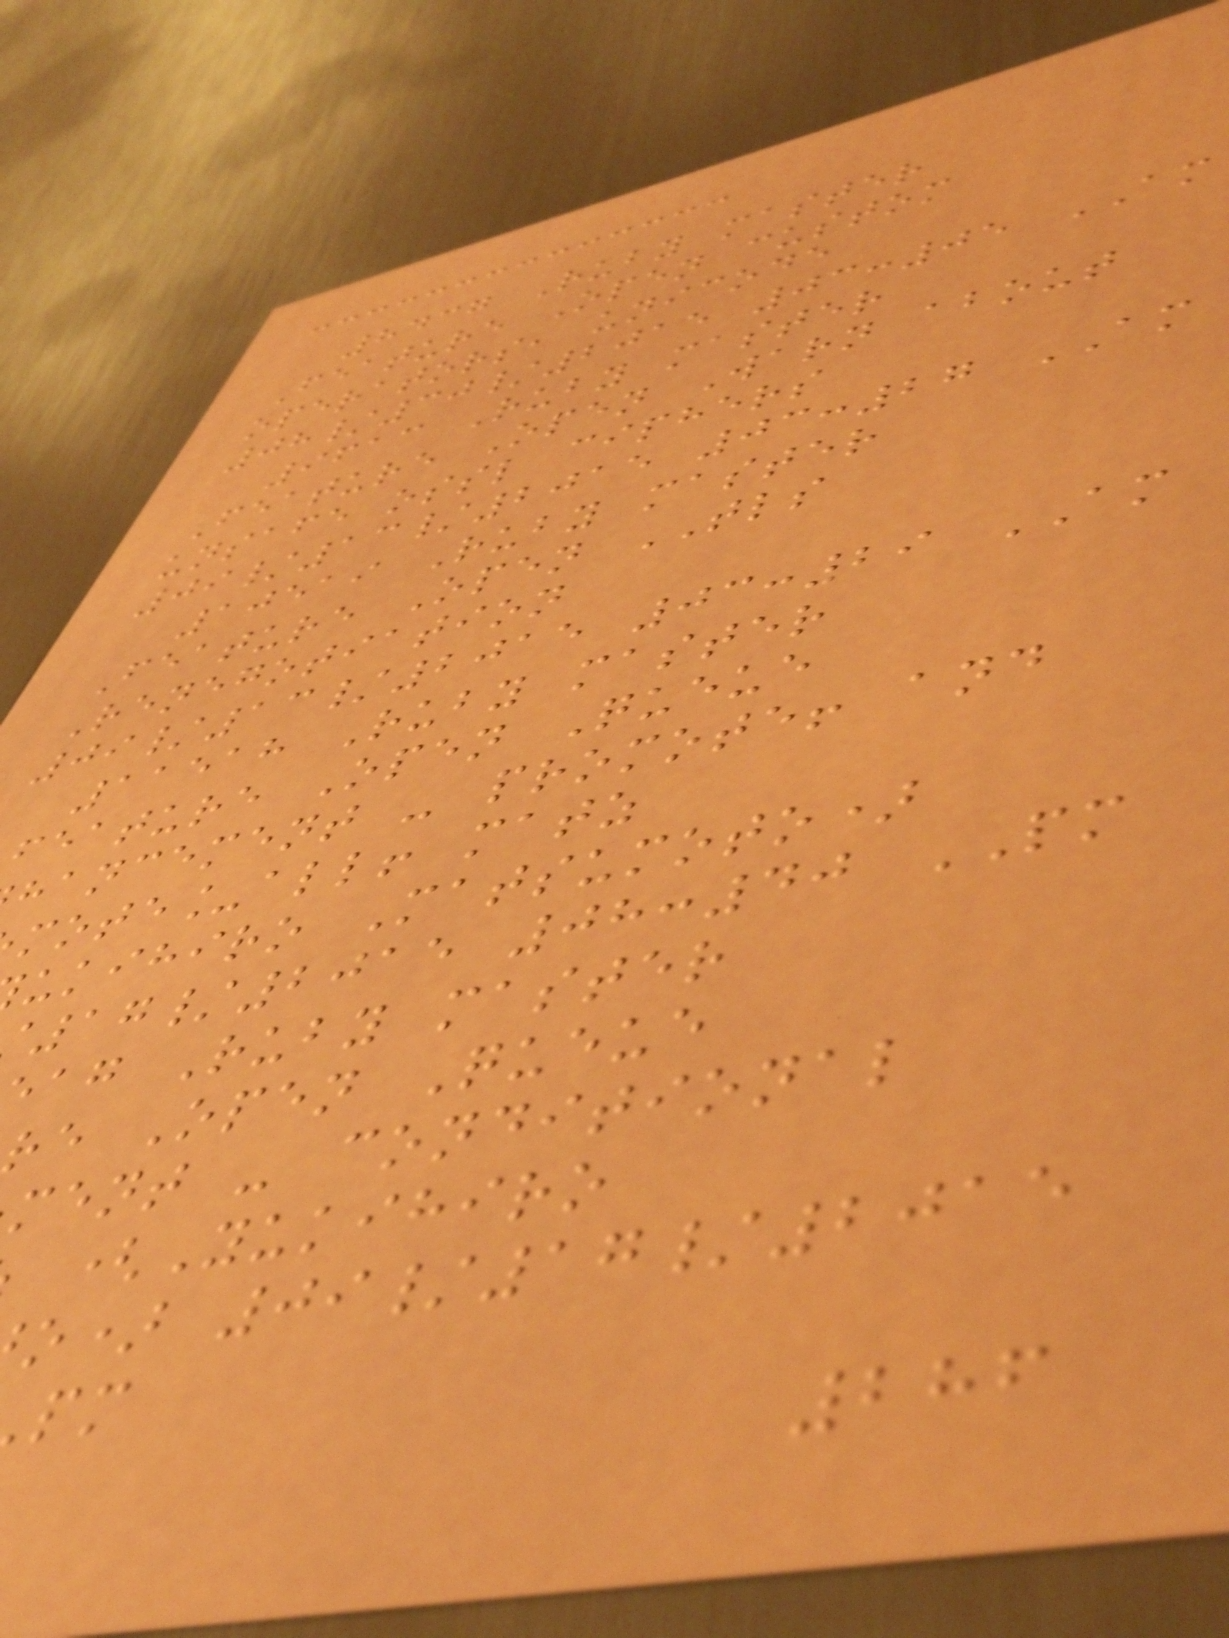8437 Ruby master
Feature Open custom
operators, unicode
08/30/2015 03:05 AM
9613 Ruby master
Feature Open Warn about
unsafe ossl ciphers
09/13/2015 03:27 AM
10519 Ruby master
Feature Open TLS
Renegotiation
09/13/2015 03:29 AM
11518 Ruby master
feature Open Queue
hancement - promote! and
mote_all! matz
ukihiro Matsumoto)
17/2015 08:40 PM
ag Ruby master
re Open Queue
ment - conditional
(Yukihiro
o) 09/17/2015
286
